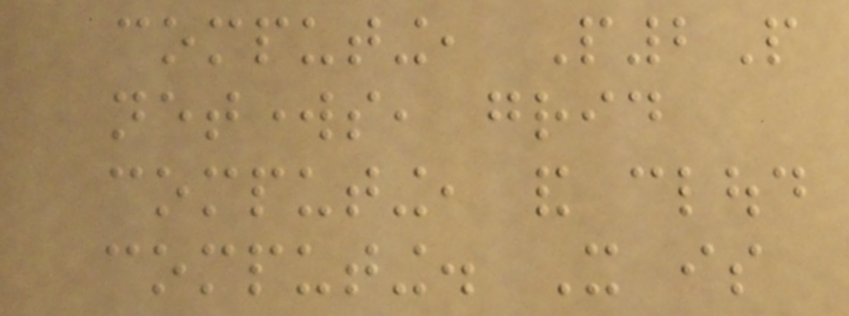computing, P2P
networks, grid
computing, and cloud
computing. It is
